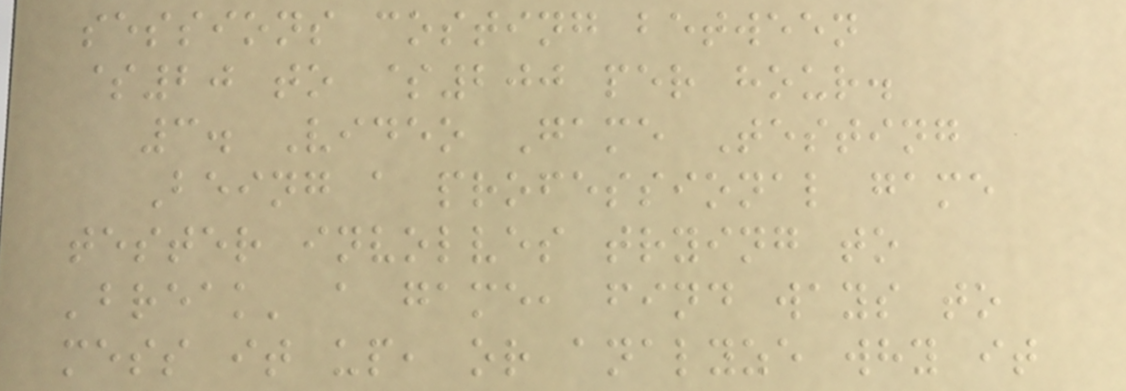sessions costing between
$20 to $200 per hour.
3. Video Game Testing
Being a professional game
tester involves trying to
'break' a game, find ways to
mess it up, or analyze why it
